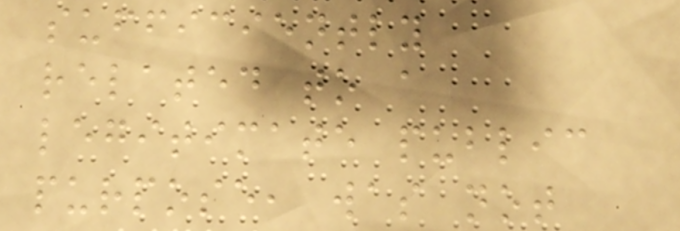sufficiently
related to a
legitimate public
purpose, was not
